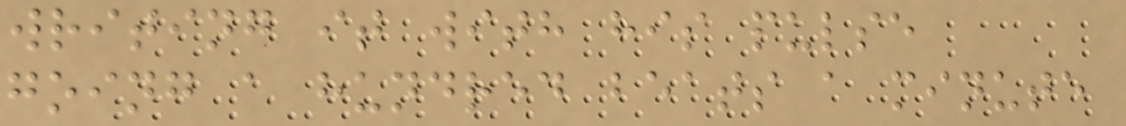writing it with his pulse
going a hundred beats a minute
